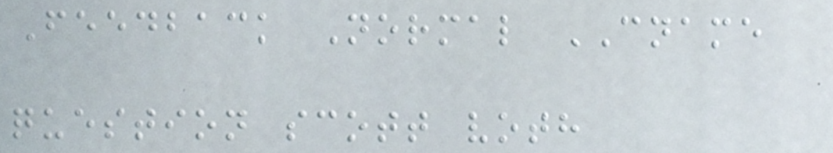Feedback Normal CNAME
question scott voth
